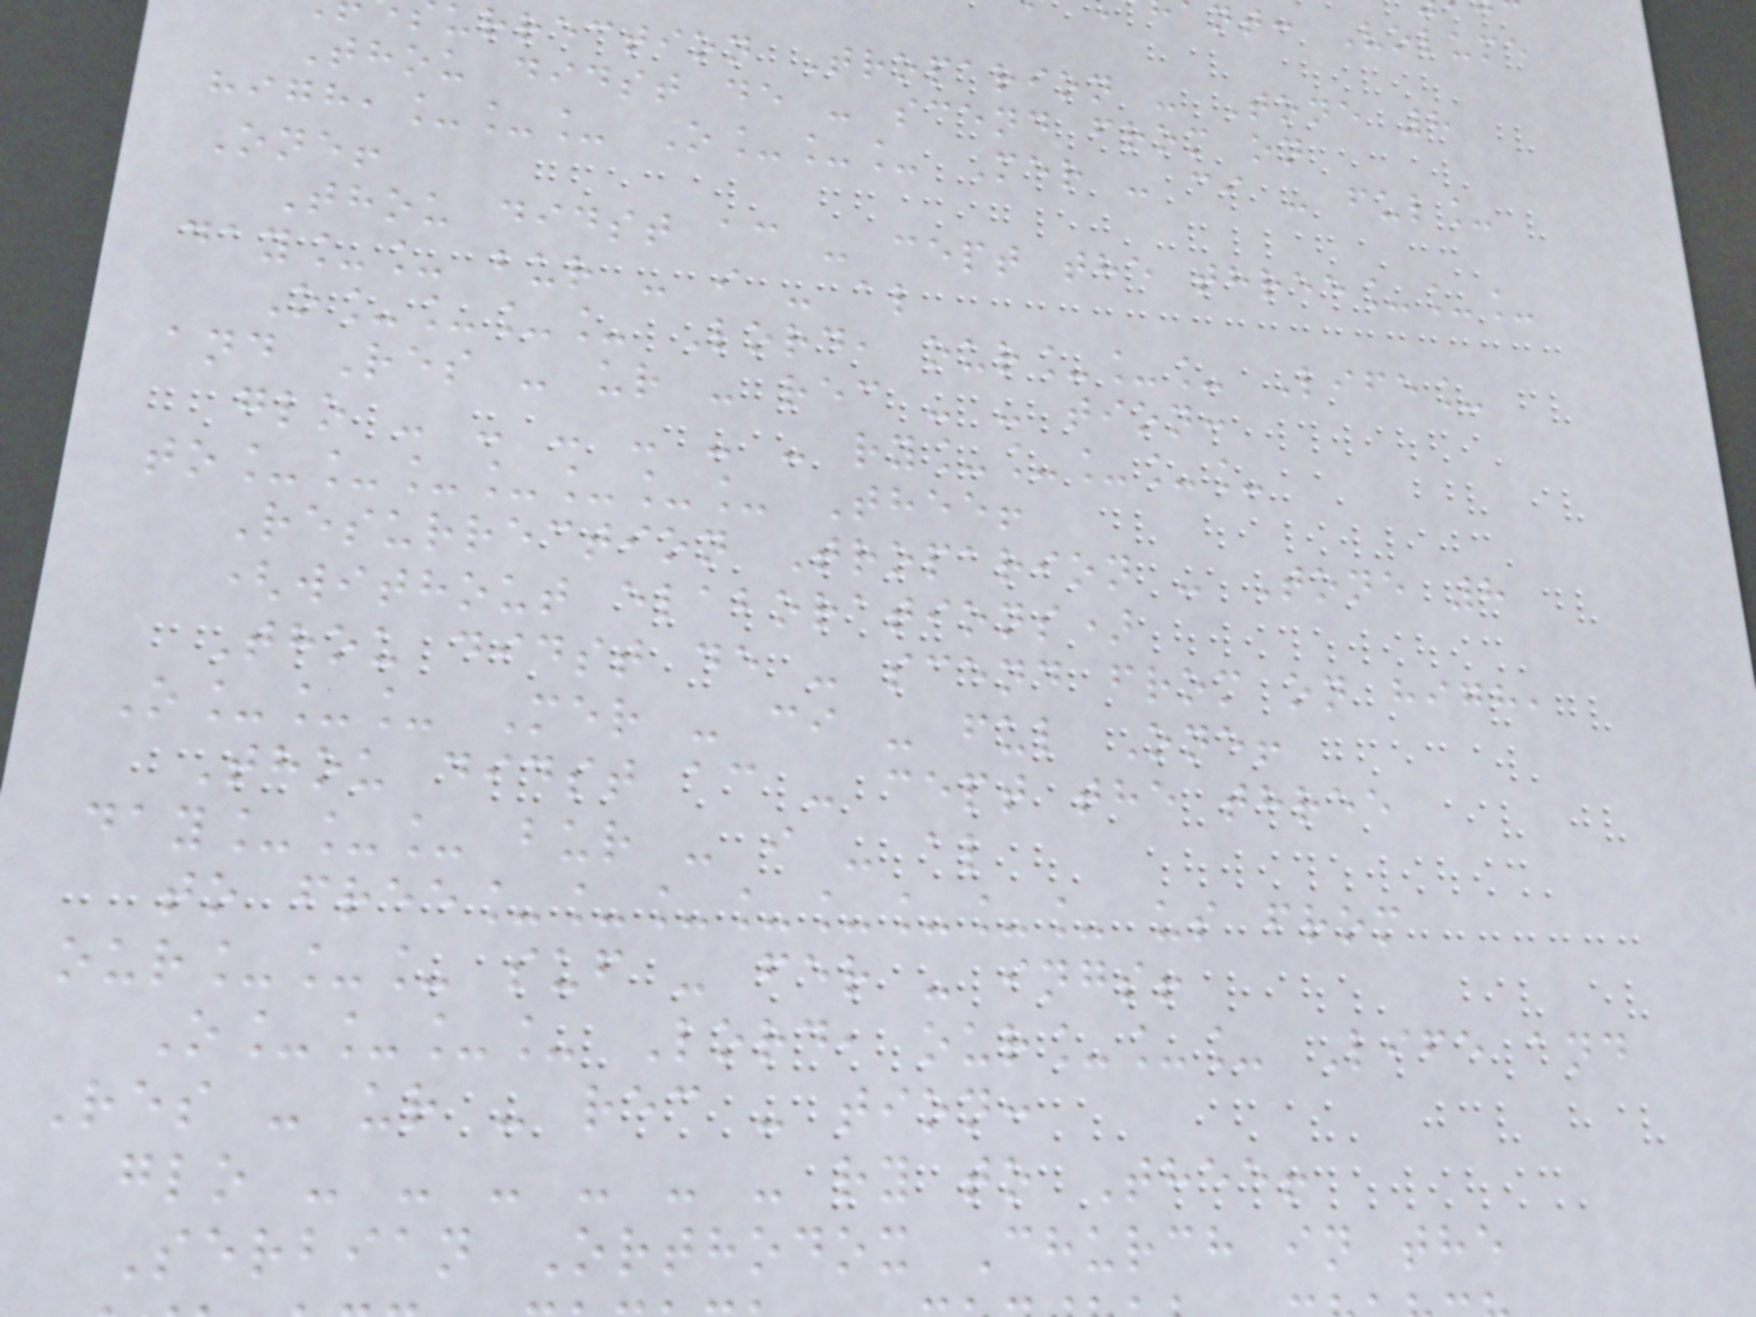nt: Volume
urrection Troparion - Tone 8
Thou didst de - scend from on
high,___ O___ Mer - ci - ful_
One!
Thou didst ac - cept the three___
day__ bur - i - al
O____ Lord, our___ Life_
and Res - ur - rec - - tion:
glo - - - - - - ry_____
to_______ Thee!
Resurrection Troparion - Tone 8
(without elaborations)
Thou didst de - scend from on high,
O___ Mer - ci - ful One!
Thou didst ac - cept the three
day___ bur - i - al
to free________ us from
our___ suf - fer - ings!
O____ Lord, our___ Life and
Res - ur - rec - tion:
glo - - - - - - ry to Thee!
Serbian Orthodox Church in the
